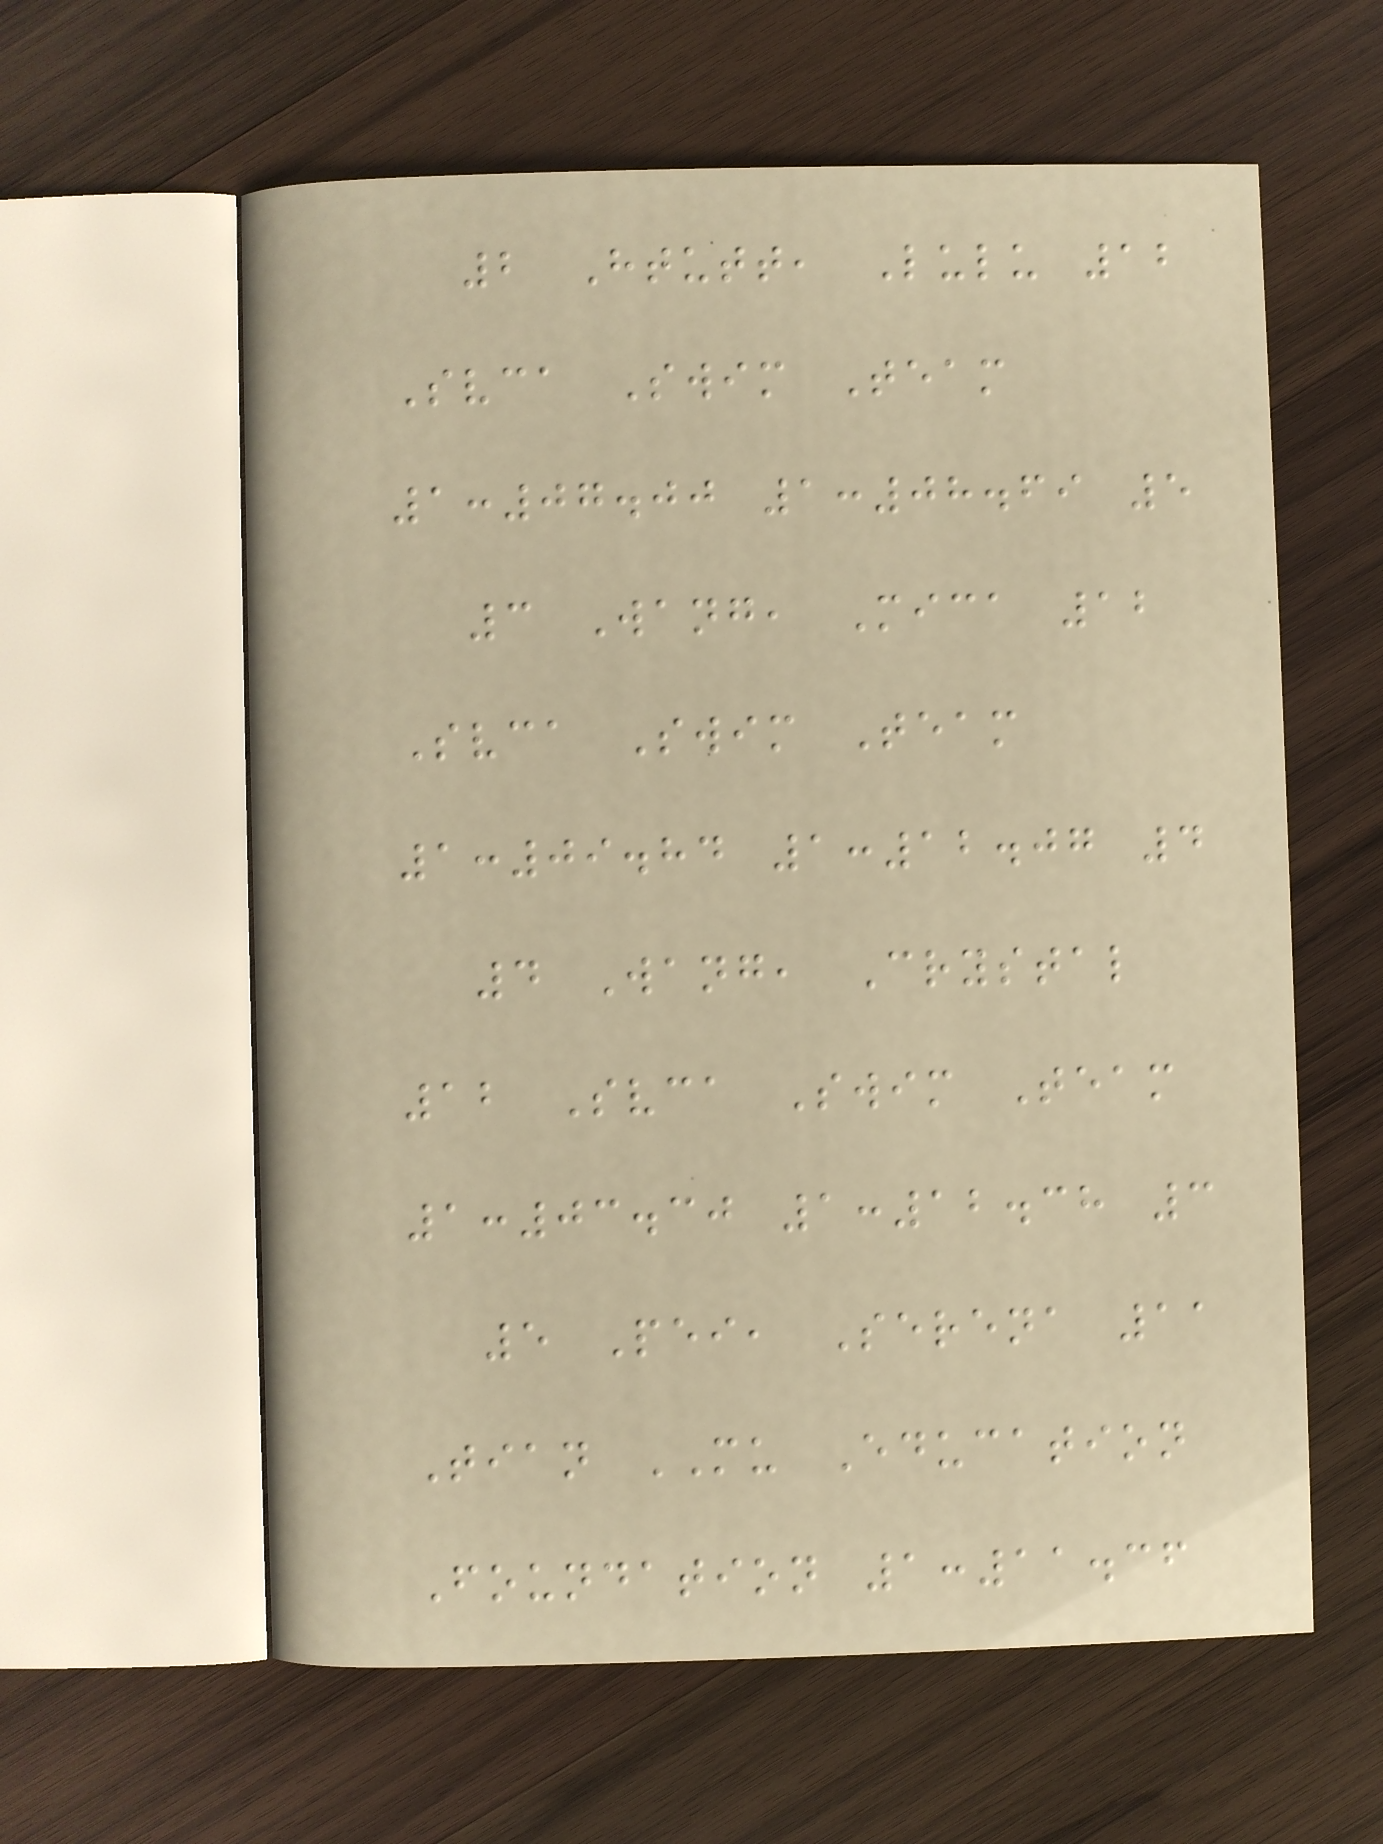2 Htutt, Lulu 12
Svca Swim Team
1:07.00 1:08.69 5
3 Wang, Mica 12
Svca Swim Team
1:09.84 1:12.07 4
4 Wang, Crystal
12 Svca Swim Team
1:03.30 1:12.38 3
5 Pei, Serena 11
Tian MU Education
Foundation 1:11.36
